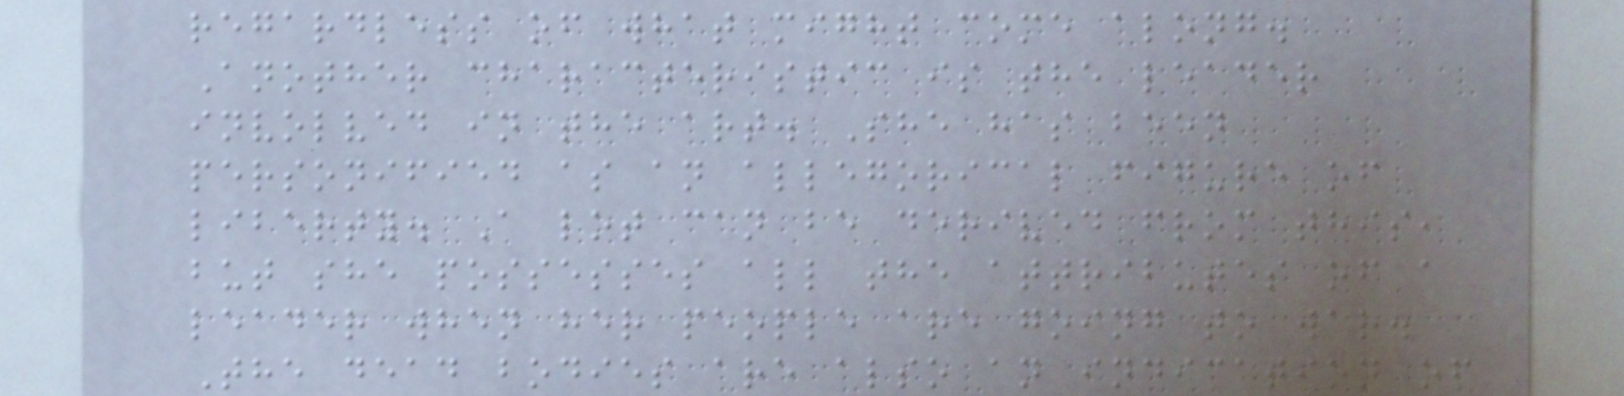regardless of what might come along.
Another characteristic is the leader
involved in the art. She has been
personified as an allegorical figure of
liberty. A lot can be derived from this,
but she possesses all the attributes of a
leader when her people are going to war.
The dead bodies are also an indication of
